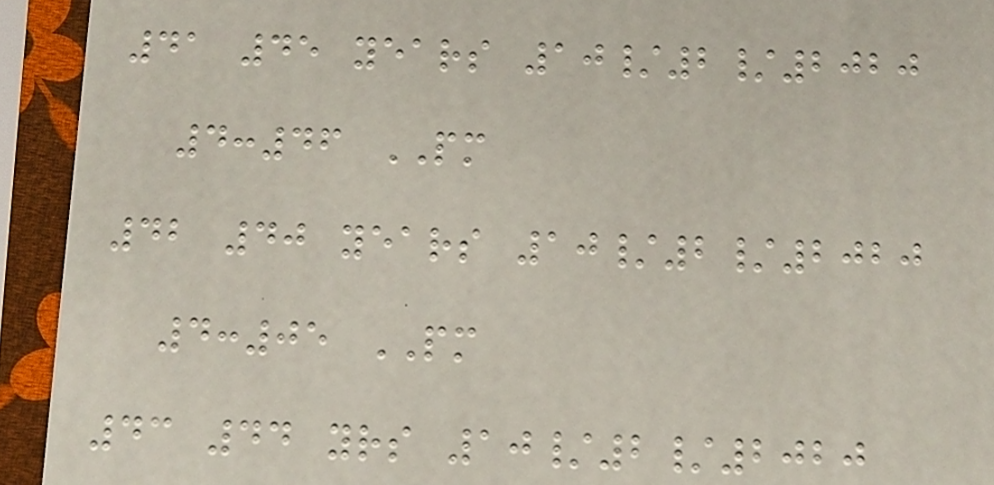41 45 years 10/2/2020
4:46 PM
42 40 years 10/2/2020
4:05 PM
43 44 yrs 10/2/2020
